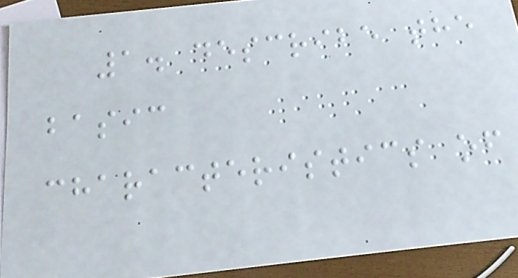1. describe the
basic
characteristics of
